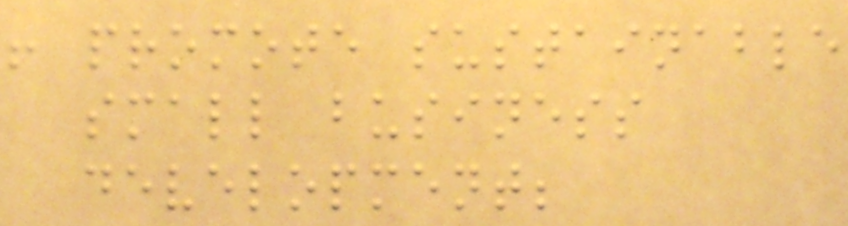! promote sustainable
small business
development;
